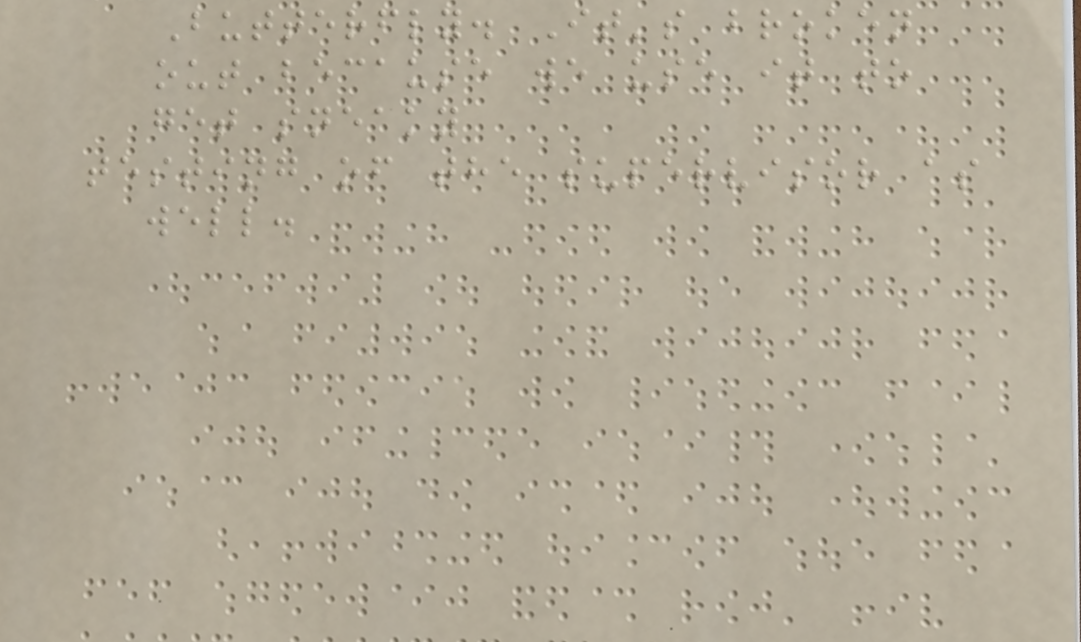Butterfly. It's broken
out because we use it to
get sneaky
testing of the supervisor as
well.
